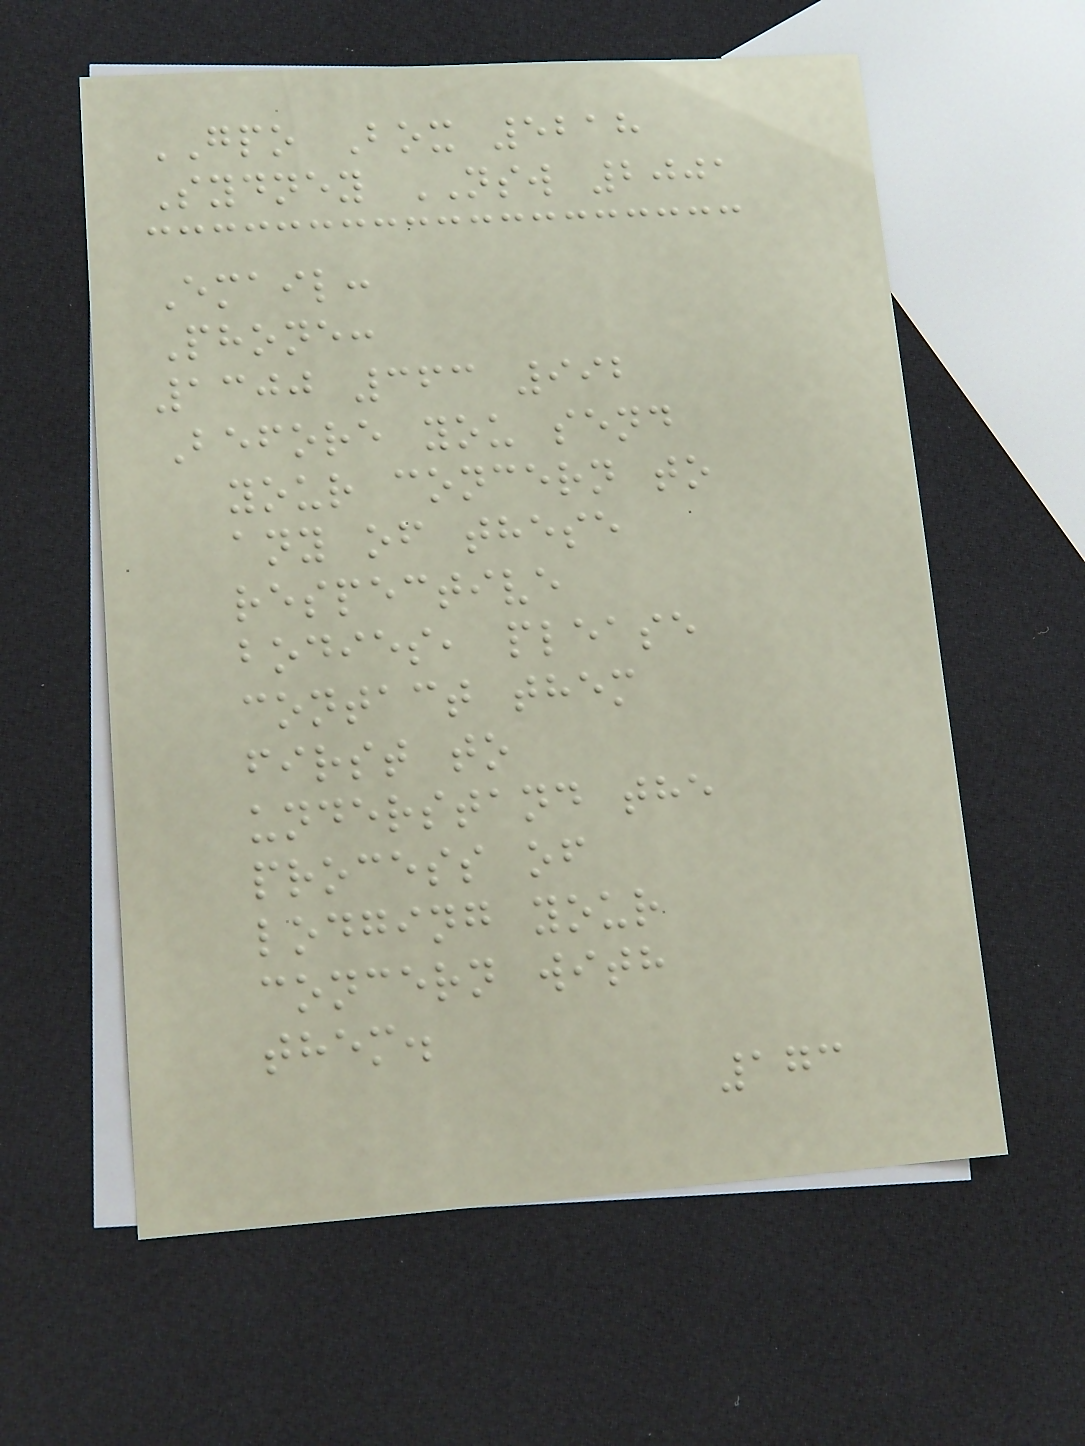GPO Box 5218
Sydney NSW 2001
Email:
Phone:
1300 363 992
Before you send
your concern to
any of these
respective
bodies, please
contact them
first to
understand the
process of
lodging your
concern with
them.
173
